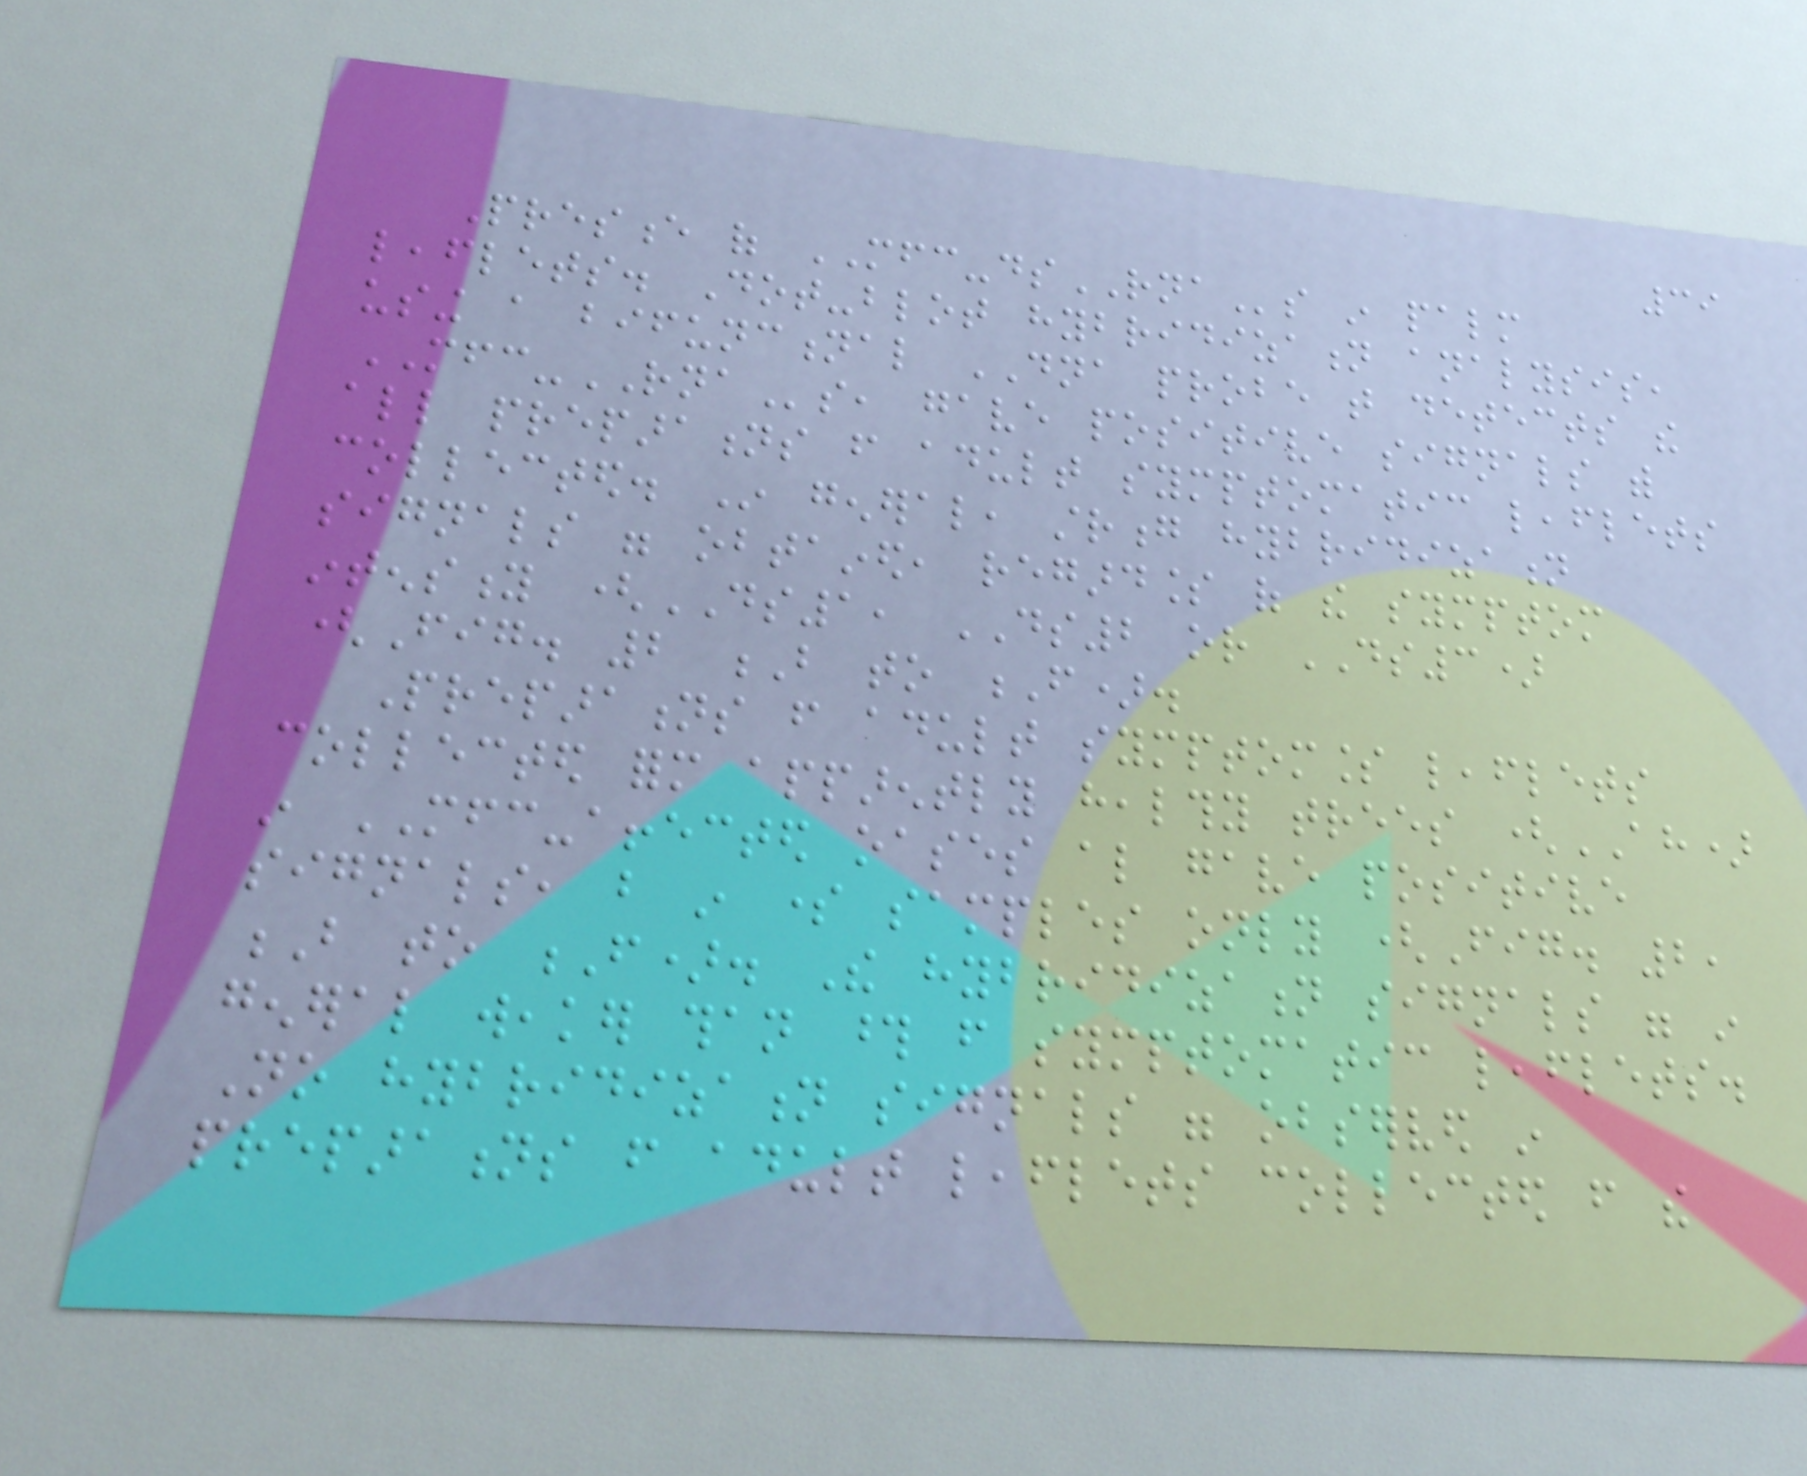39
Presence of MFC-dsRNAs in palm
leaflets. Dot-blot hybridization analysis,
using a bifunctional DNA probe that detects the
MFC-RNAs, gave positive signals with
all preparations from adult symptomatic leaflets
collected. In general, strong hybridization
signals were obtained, regardless of the symptom
intensity (DS1, DS2 or DS3)
(Fig. 2 B to F).
Preparations from adult symptomless leaflets
collected form apparently healthy trees (AH)
in MFC-affected oases also gave positive
signals, but in some samples only (Fig. 2,
B to F). The hybridization signals were in
general weaker than those from symptomatic leaflets.
No hybridization signals were observed in
preparations from adult leaflets collected from the
